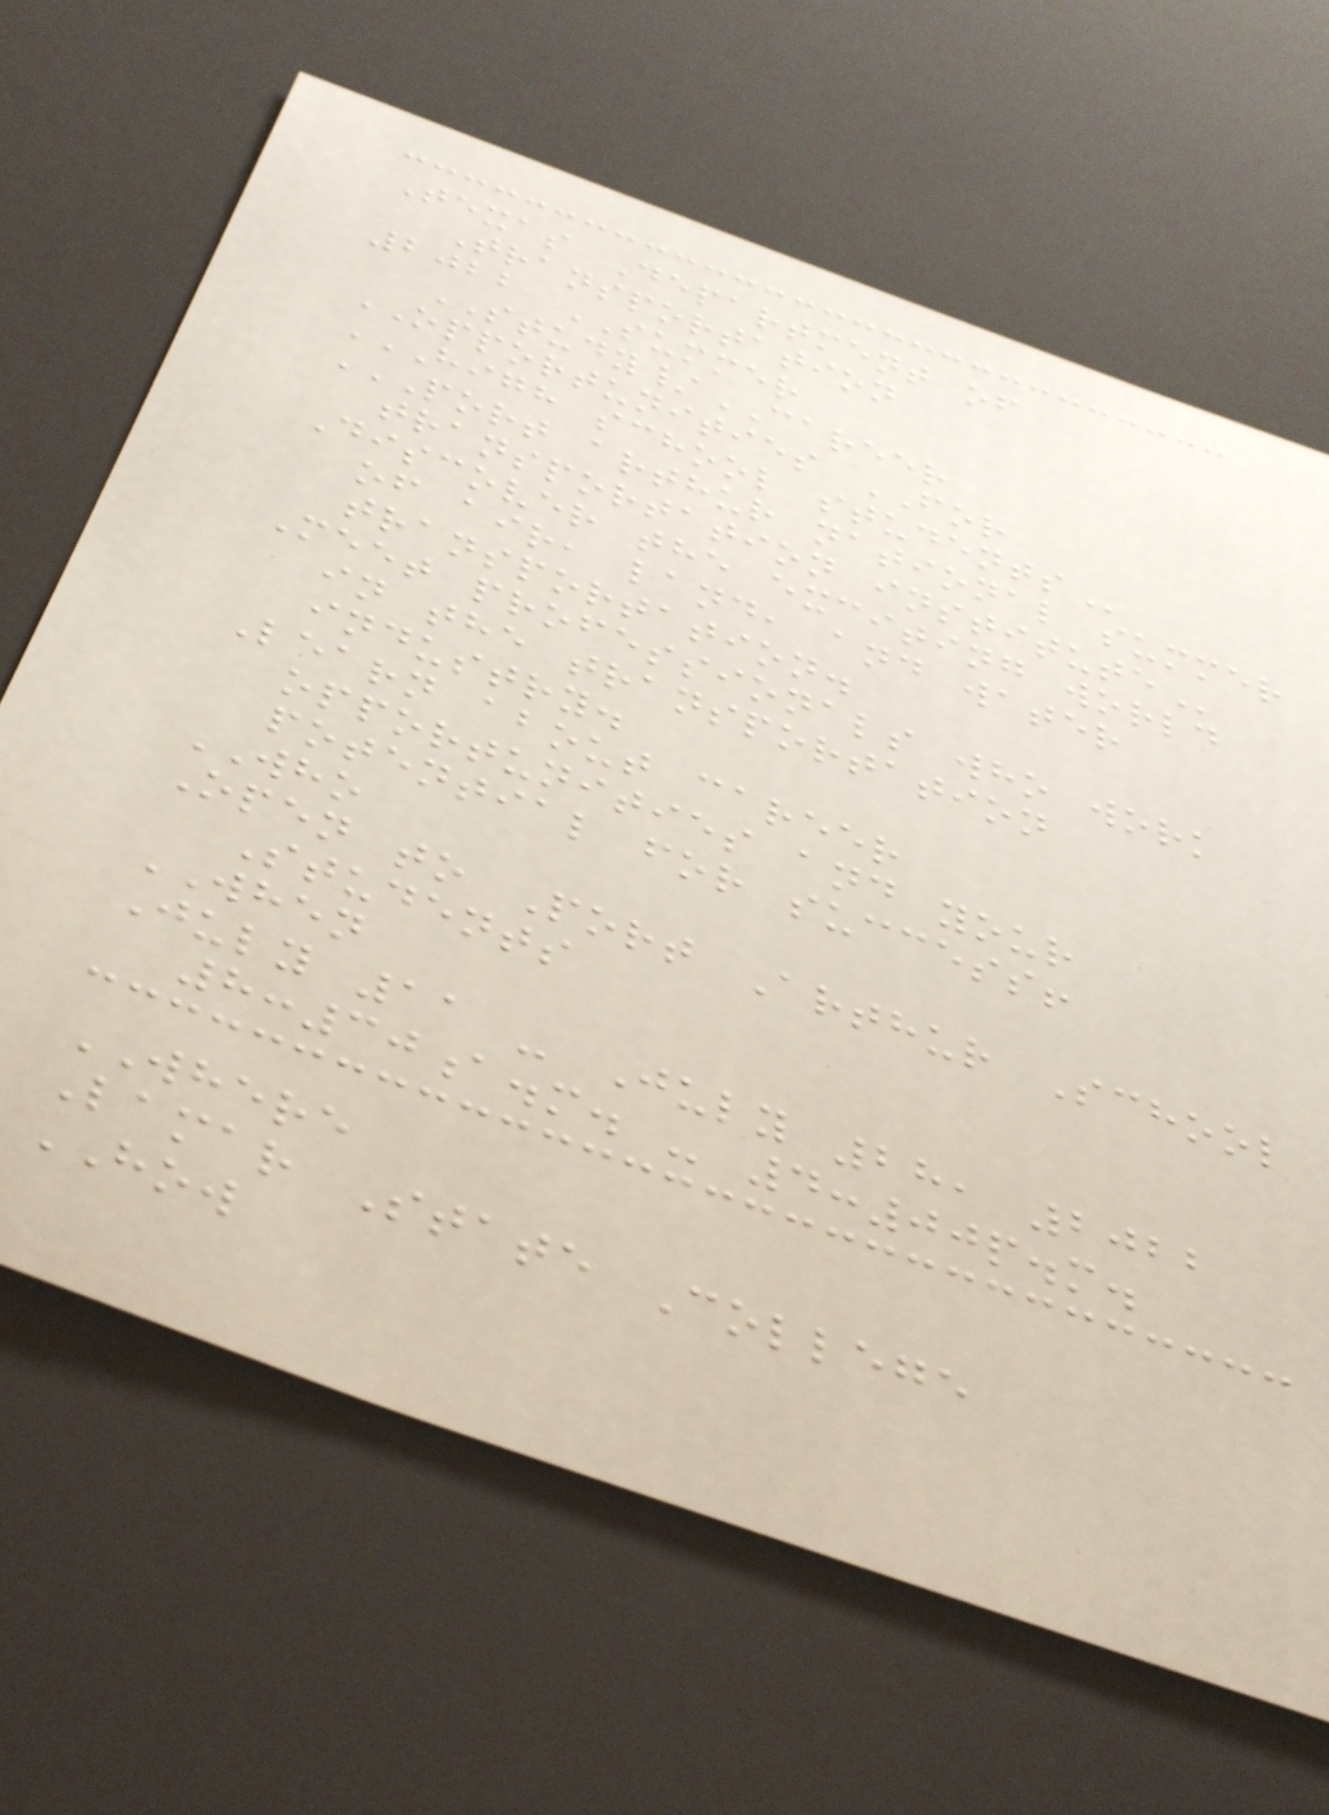Texas Department of
Transportation
2022 SUMMER
STUDY/CAREER
OPPORTUNITIES FOR
HIGH SCHOOL STUDENTS
PORT ARTHUR NATIONAL SUMMER
TRANSPORTATION INSTITUTE
Discover the exciting world
of air, land, and water
transportation.
Meet professionals who work
in the transportation
industry.
Learn about career
opportunities and your
potential for success!
WHO
Open to Port Arthur School
Students
WHEN
July 11 - July 28, 2022
8:30a.m. - 4:00p.m.
WHERE
Lamar State College
HOW
